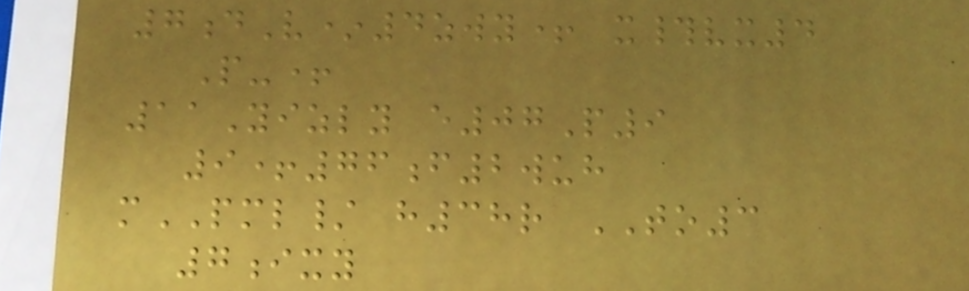7dV*4zwy+ x#vx4
P-+
11Yizly e07P9
9+76f2wuh
mPML/ h38r TO3
7ixy
